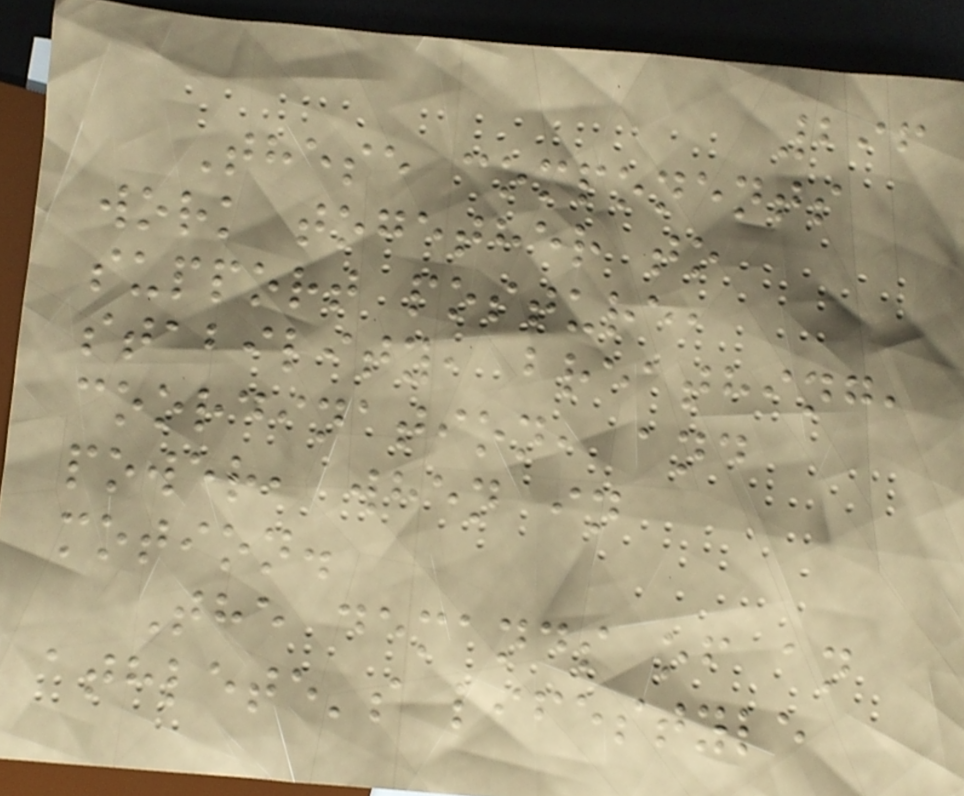296
These components
work together to
support posture,
stability, breathing,
coordination, and
power, when in
motion.
The demands of an
athlete's lifestyle
